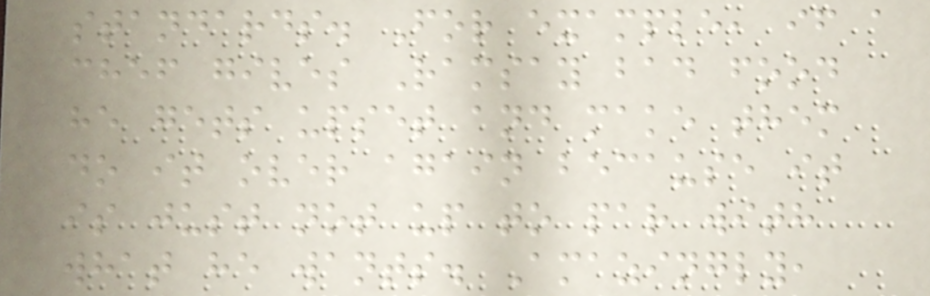standards. For example, if a
chef gives Ramsay bad food
he gets upset and make them
do it over again because it
is just not up to par with
what he wants. Amazingly,
